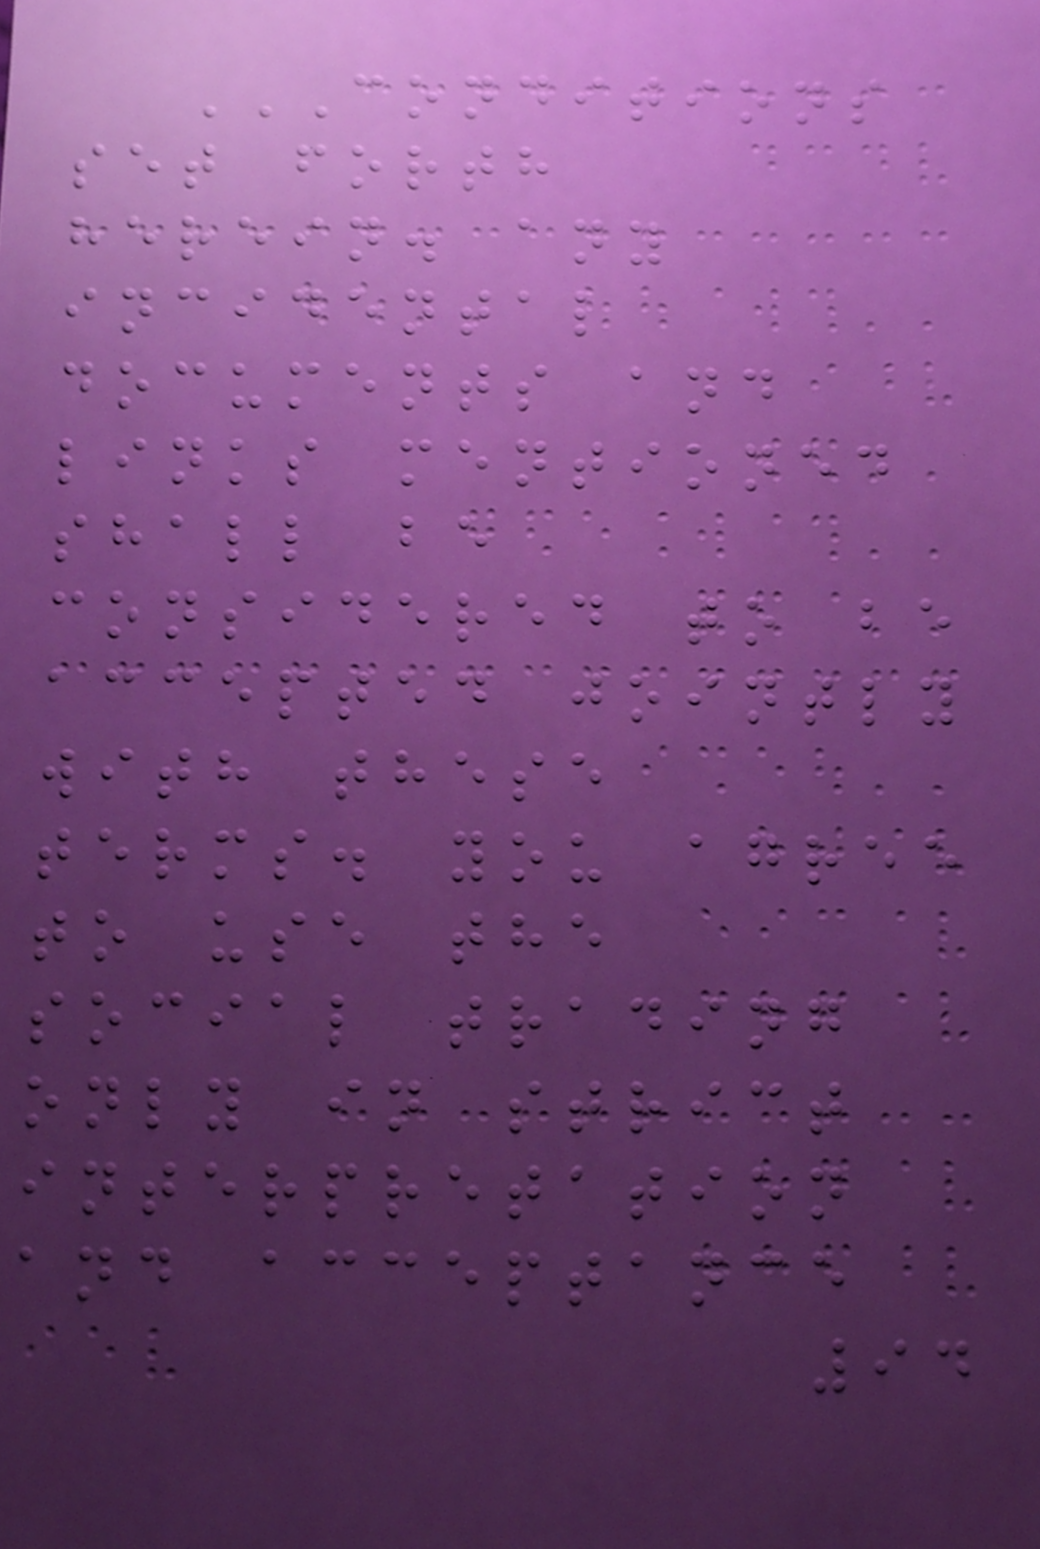CONDITIONS
SET FORTH
HEREIN. ANY
INCIDENTAL
DOCUMENTS AND
LINKS MENTIONED
SHALL BE
CONSIDERED TO BE
ACCEPTED JOINTLY
WITH THESE
TERMS. YOU AGREE
TO USE THE
SOCIAL TRADING
ONLY IN STRICT
INTERPRETATION
AND ACCEPTANCE
94
